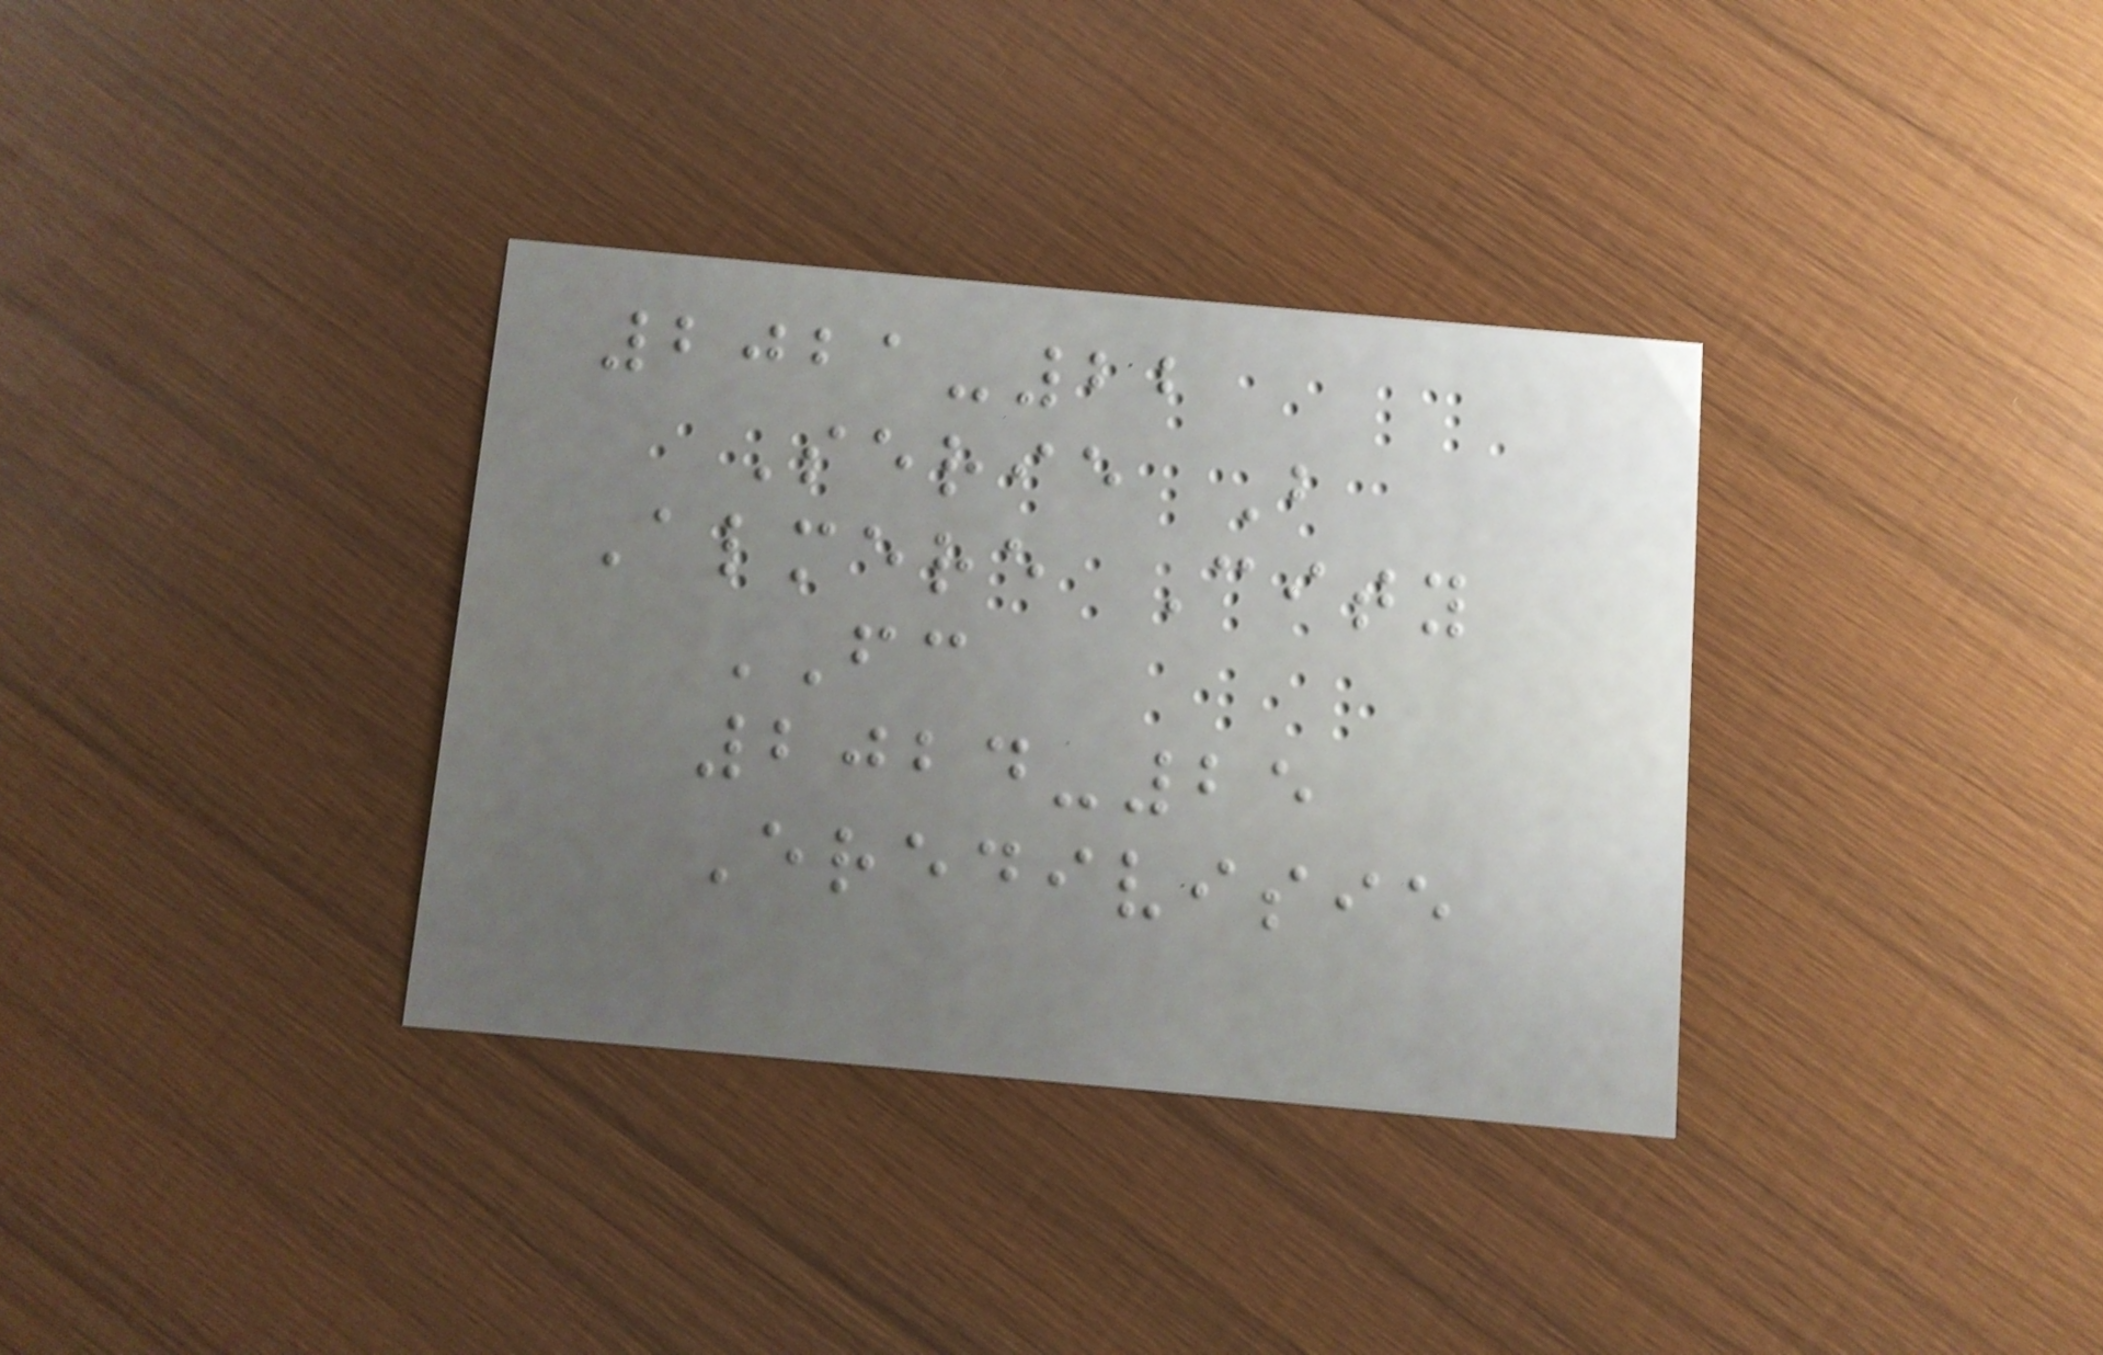2021-22
Serie B
Almere City
FC
2024-25
Eredivisie
